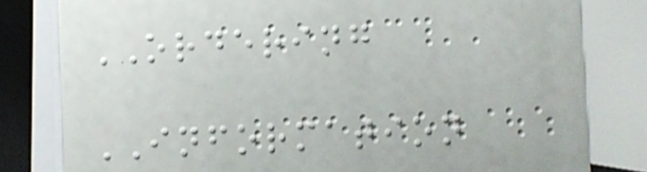ORDERING
INFORMATION
